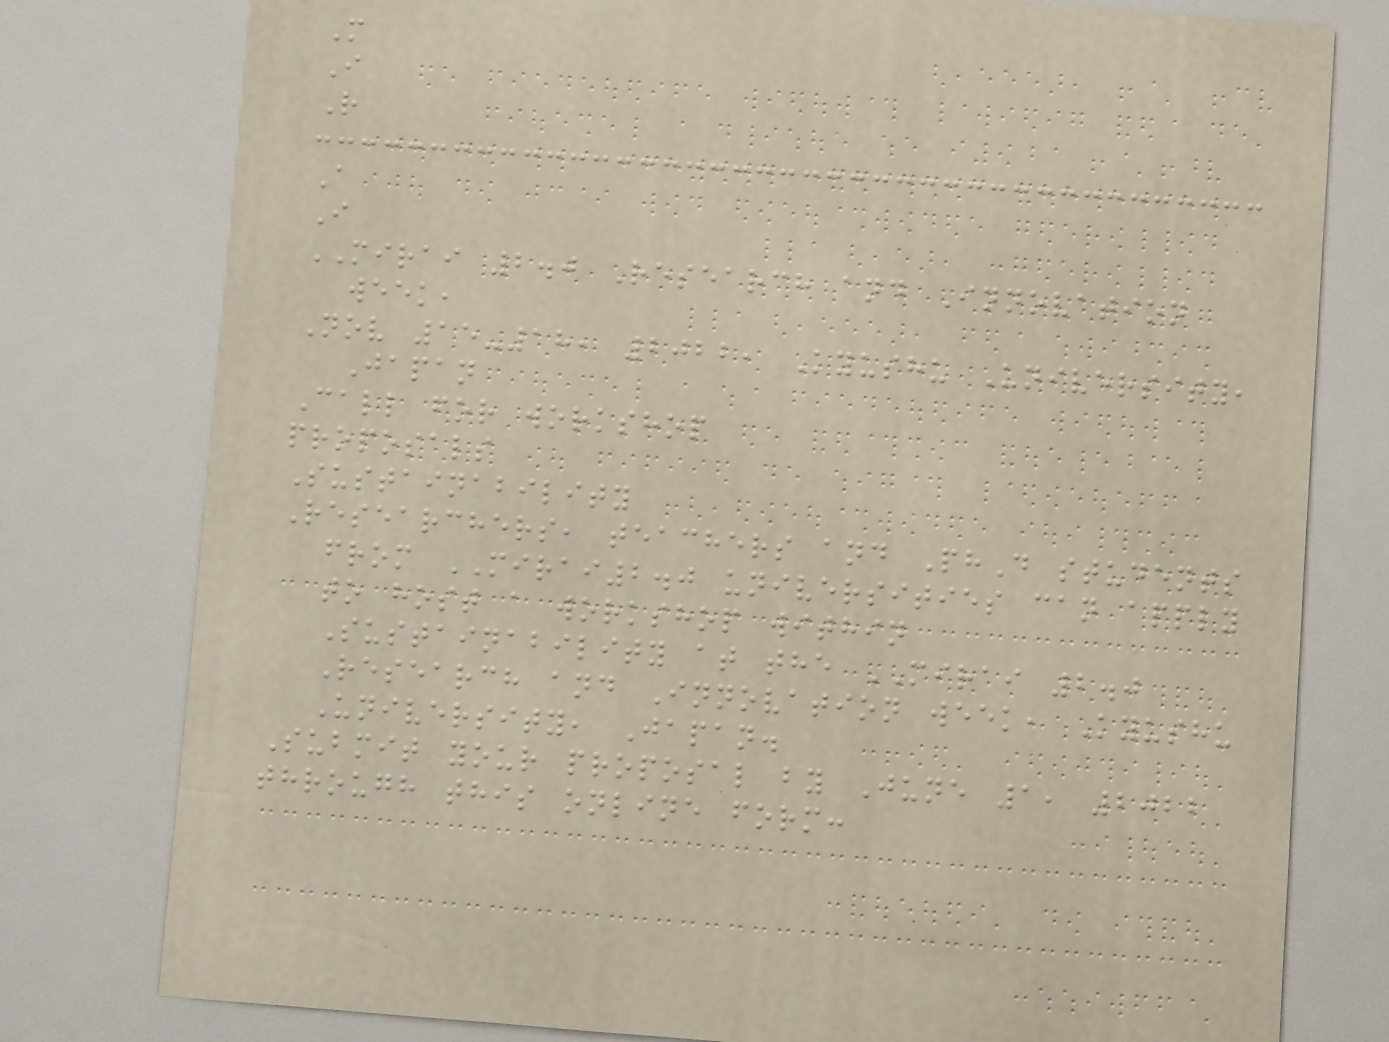M
I
R
A
I
MIRAI 2.0 Research and Innovation
week,
Nov 15-18, 2022, Kyushu University,
Japan
Call for workshop
proposals
Sustainability
Researchers, teachers and PhD students
from MIRAI2.0 universities can apply
to host a workshop within
Sustainability at the MIRAI 2.0
Research and Innovation week, Kyushu
University, Japan.
Submit your proposal by June 1, 2022
through this online form:
